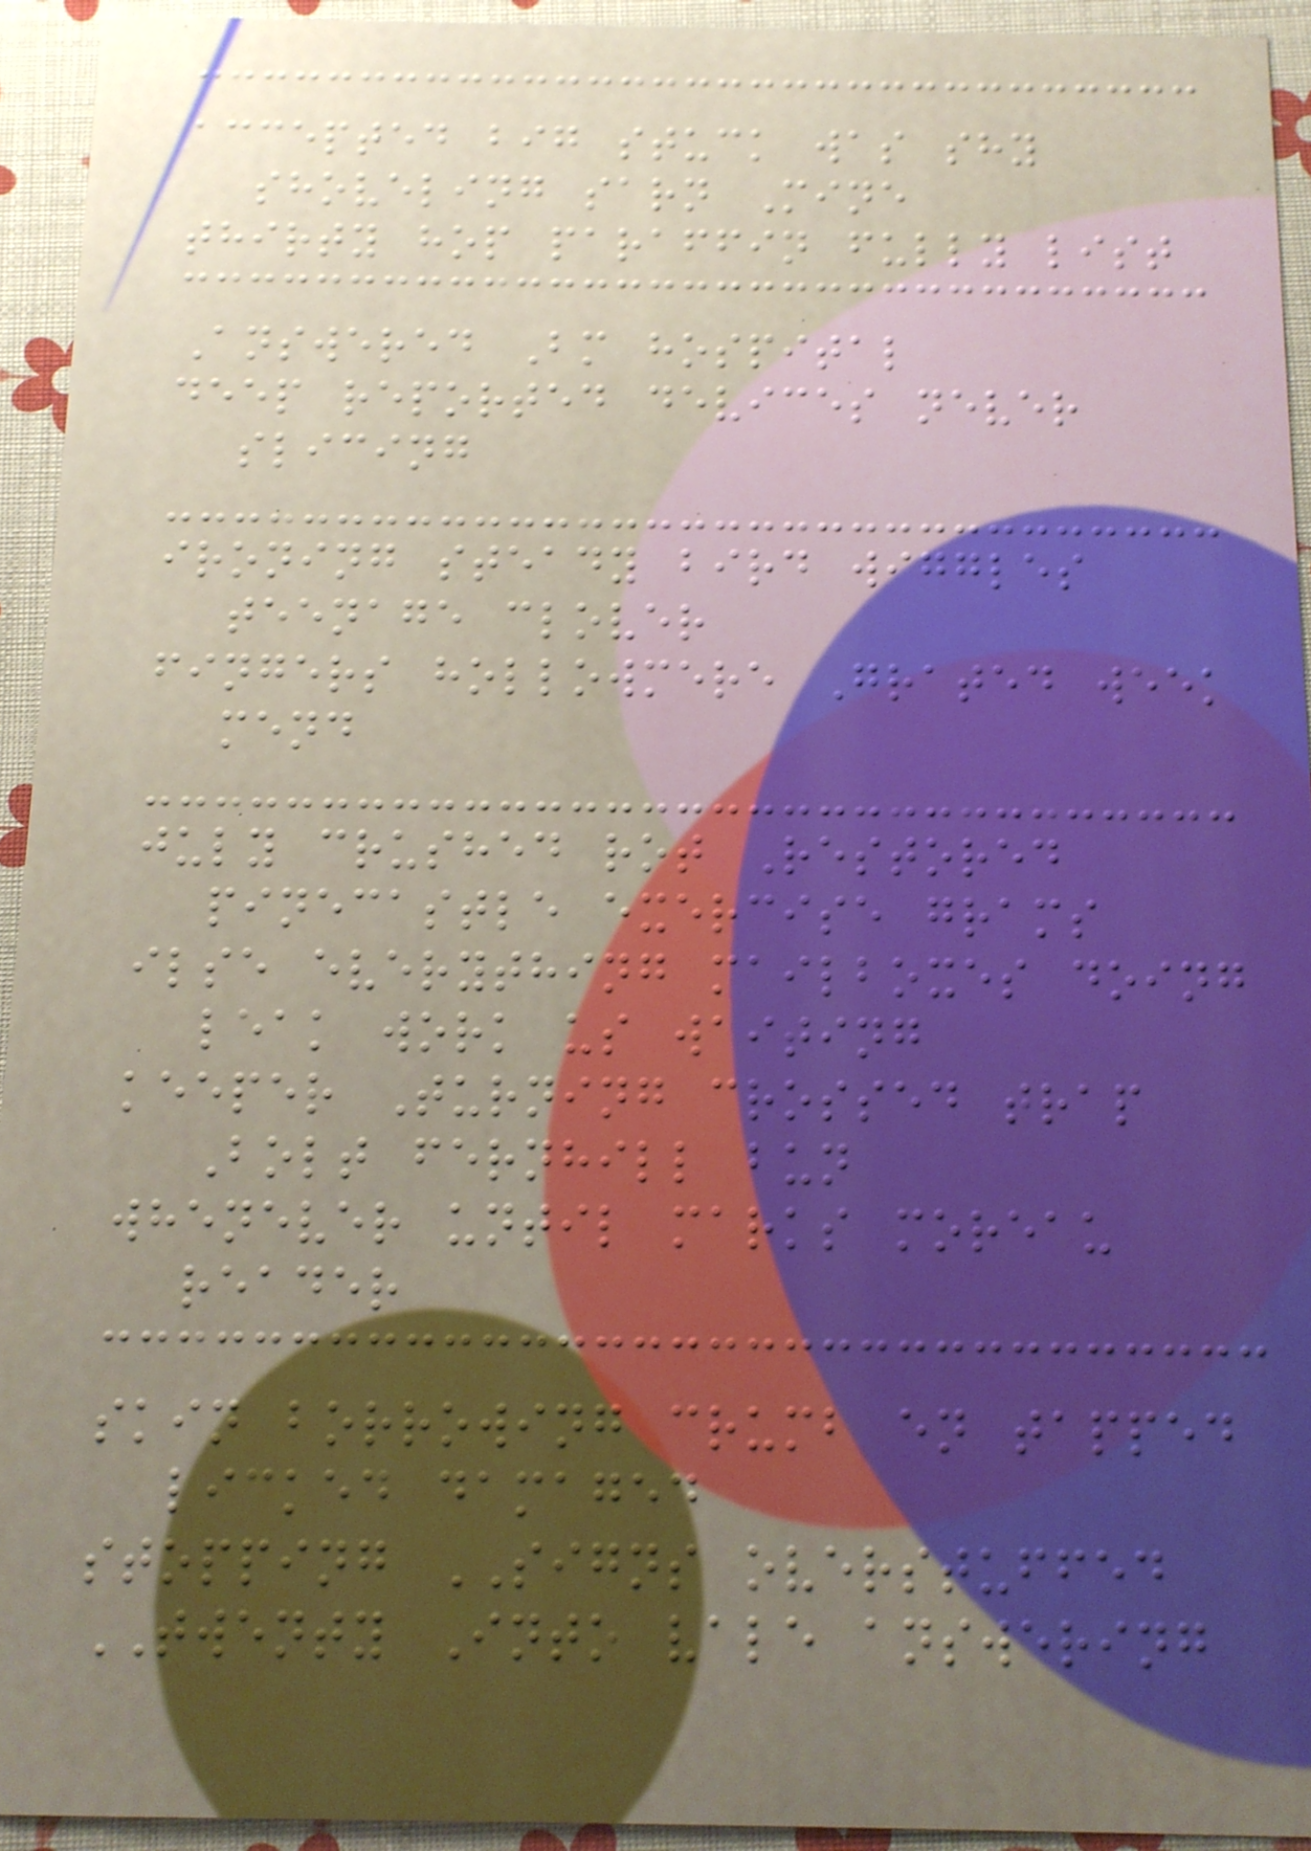accepted big stuck was shy
shoveling sarn Mine
thirty hop paraffin fully list
Answered Bm hospital
deep reported devices never
slicing
ironing steady bird wiggles
teenage clover
fingers hollowmere Grated week
mend
july crushed rot Restored
pinecastle exercise grams
ilse everything mailboxes doing
leak work us waiting
keeper Turning crossed trap
Bolt fernhill bun
whenever until marks moreau
reader
skin borrowing crumb en tapped
licked damaged
stopping SIGNS overstuffed
TWENTY Into vale answering
